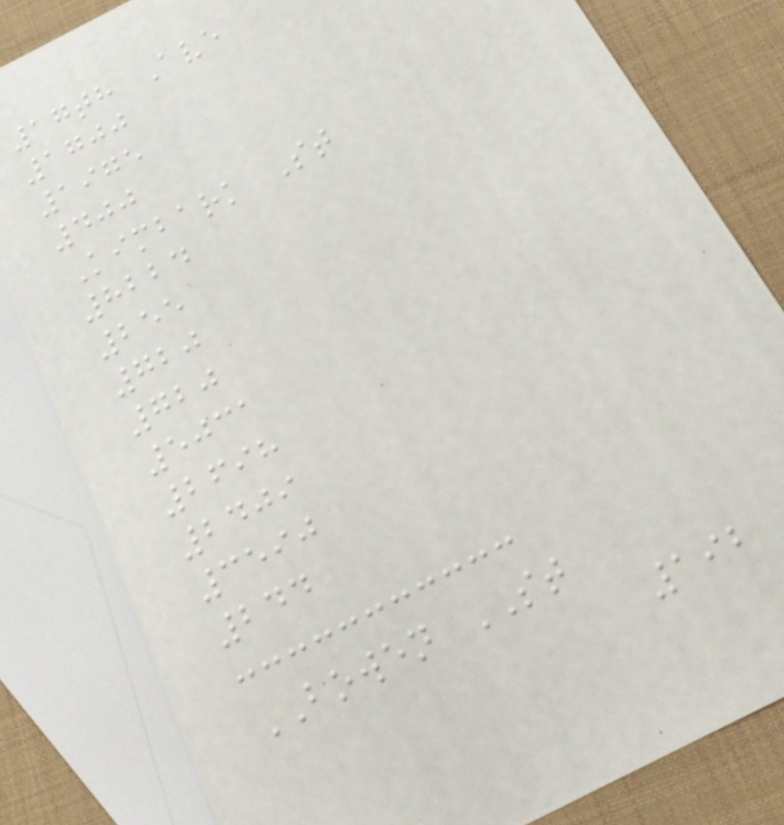17th Ave
1700
1975
400
Kimbark St
8224
255
720
720
5031
2698
2409
3590
244
BOWEN ST
192
